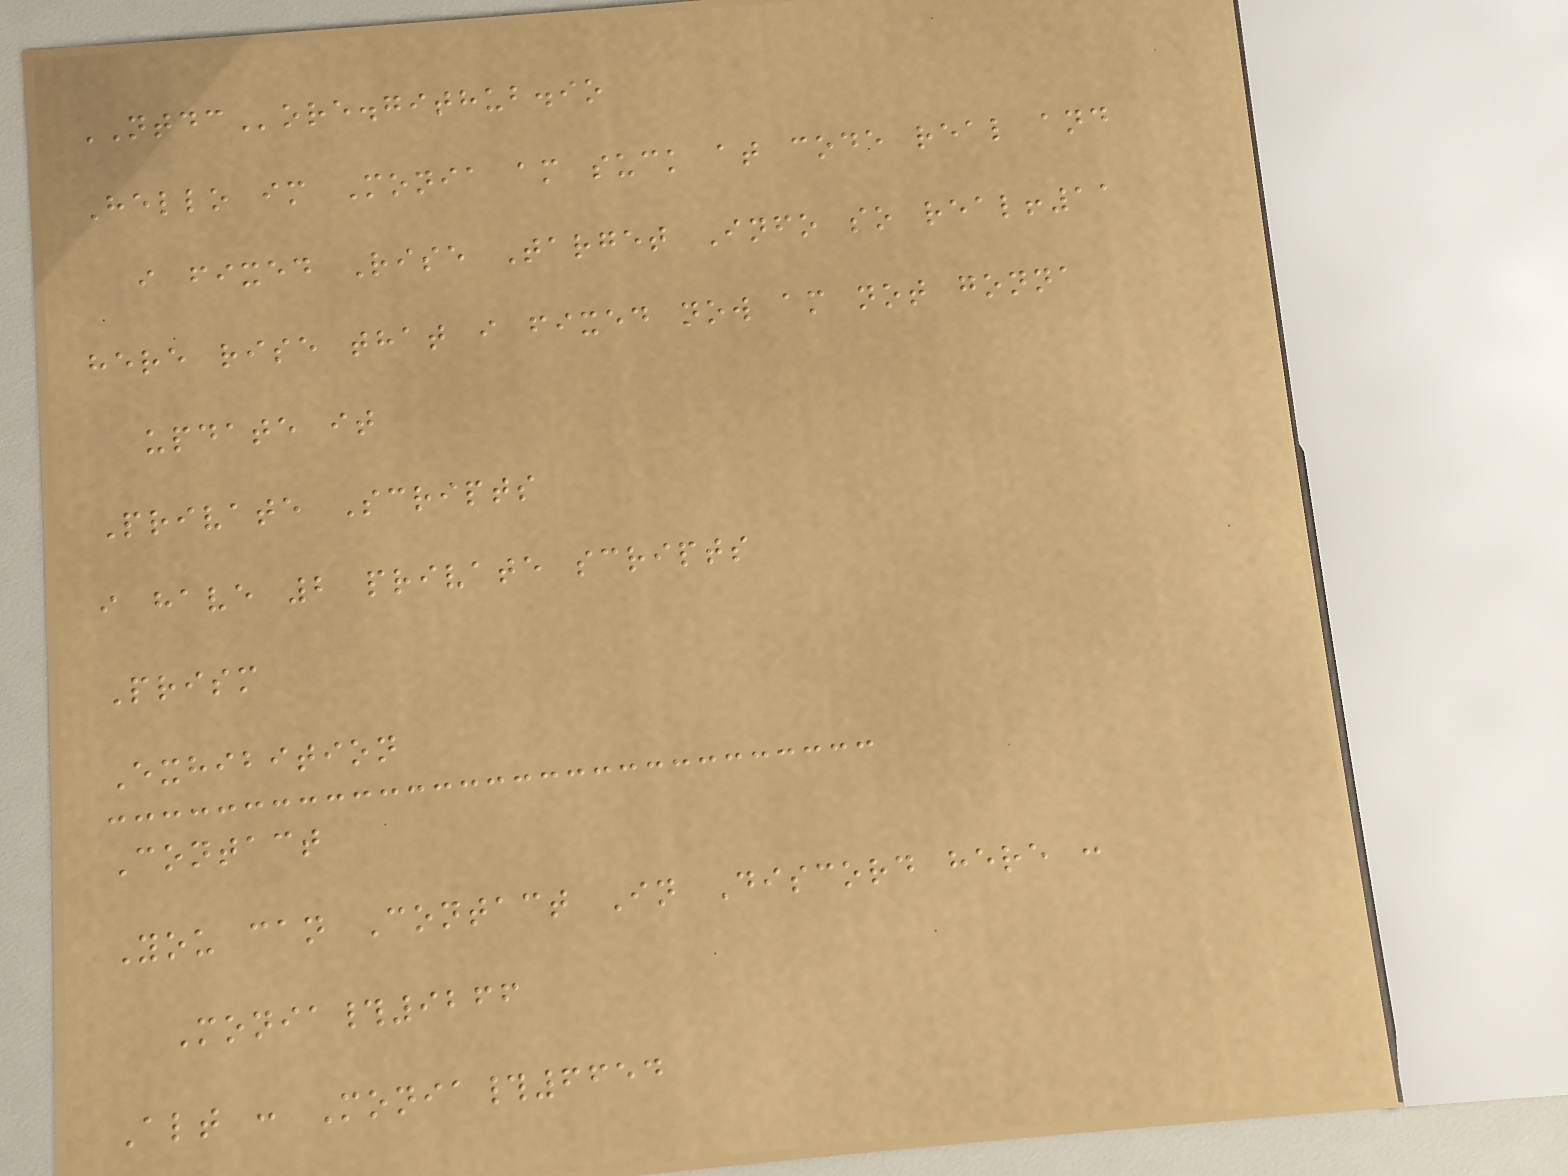NTDCore.github.io
Hello im Monia am suck at code real and
i fixed Rise Target Info so real!11
here rise that i fixed now am not gonna
update it
Private Scripts
i have 2 private scripts
Prism
Exhibition
Contact
You can Contact In Discord here :
Monia#9266
Alt : Monia#6654
